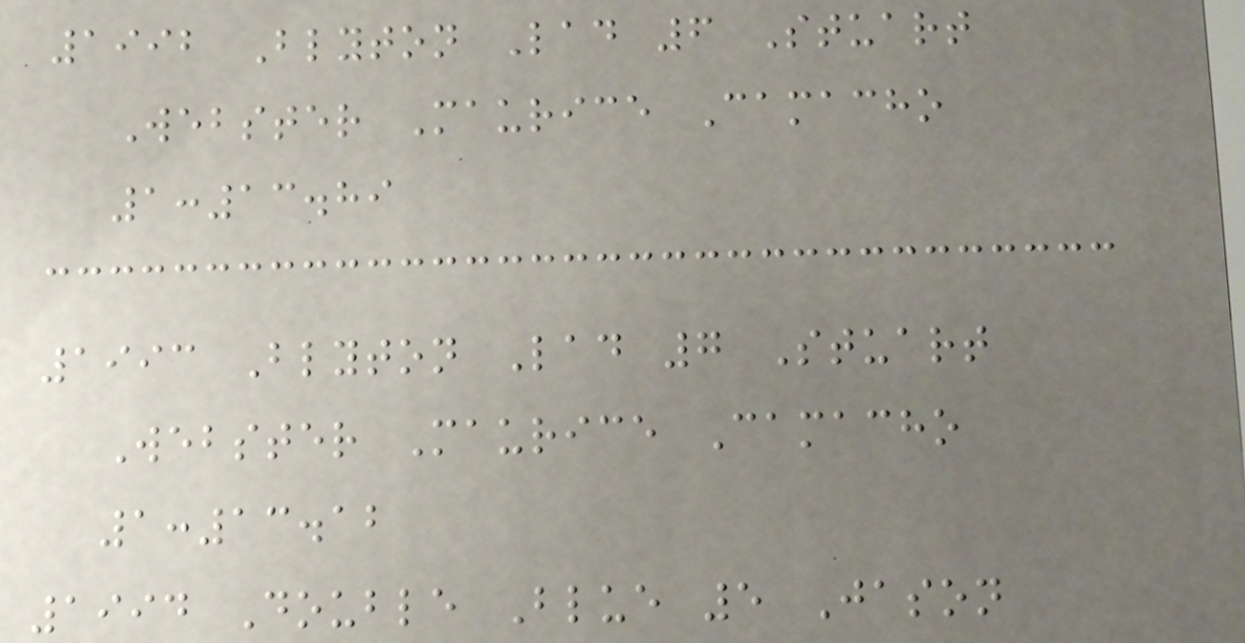1992 Blyton Lad 6 Stuart
Webster Maurice Camacho
1:13.89
1993 Blyton Lad 7 Stuart
Webster Maurice Camacho
1:13.12
1994 Double Blue 5 Jason
